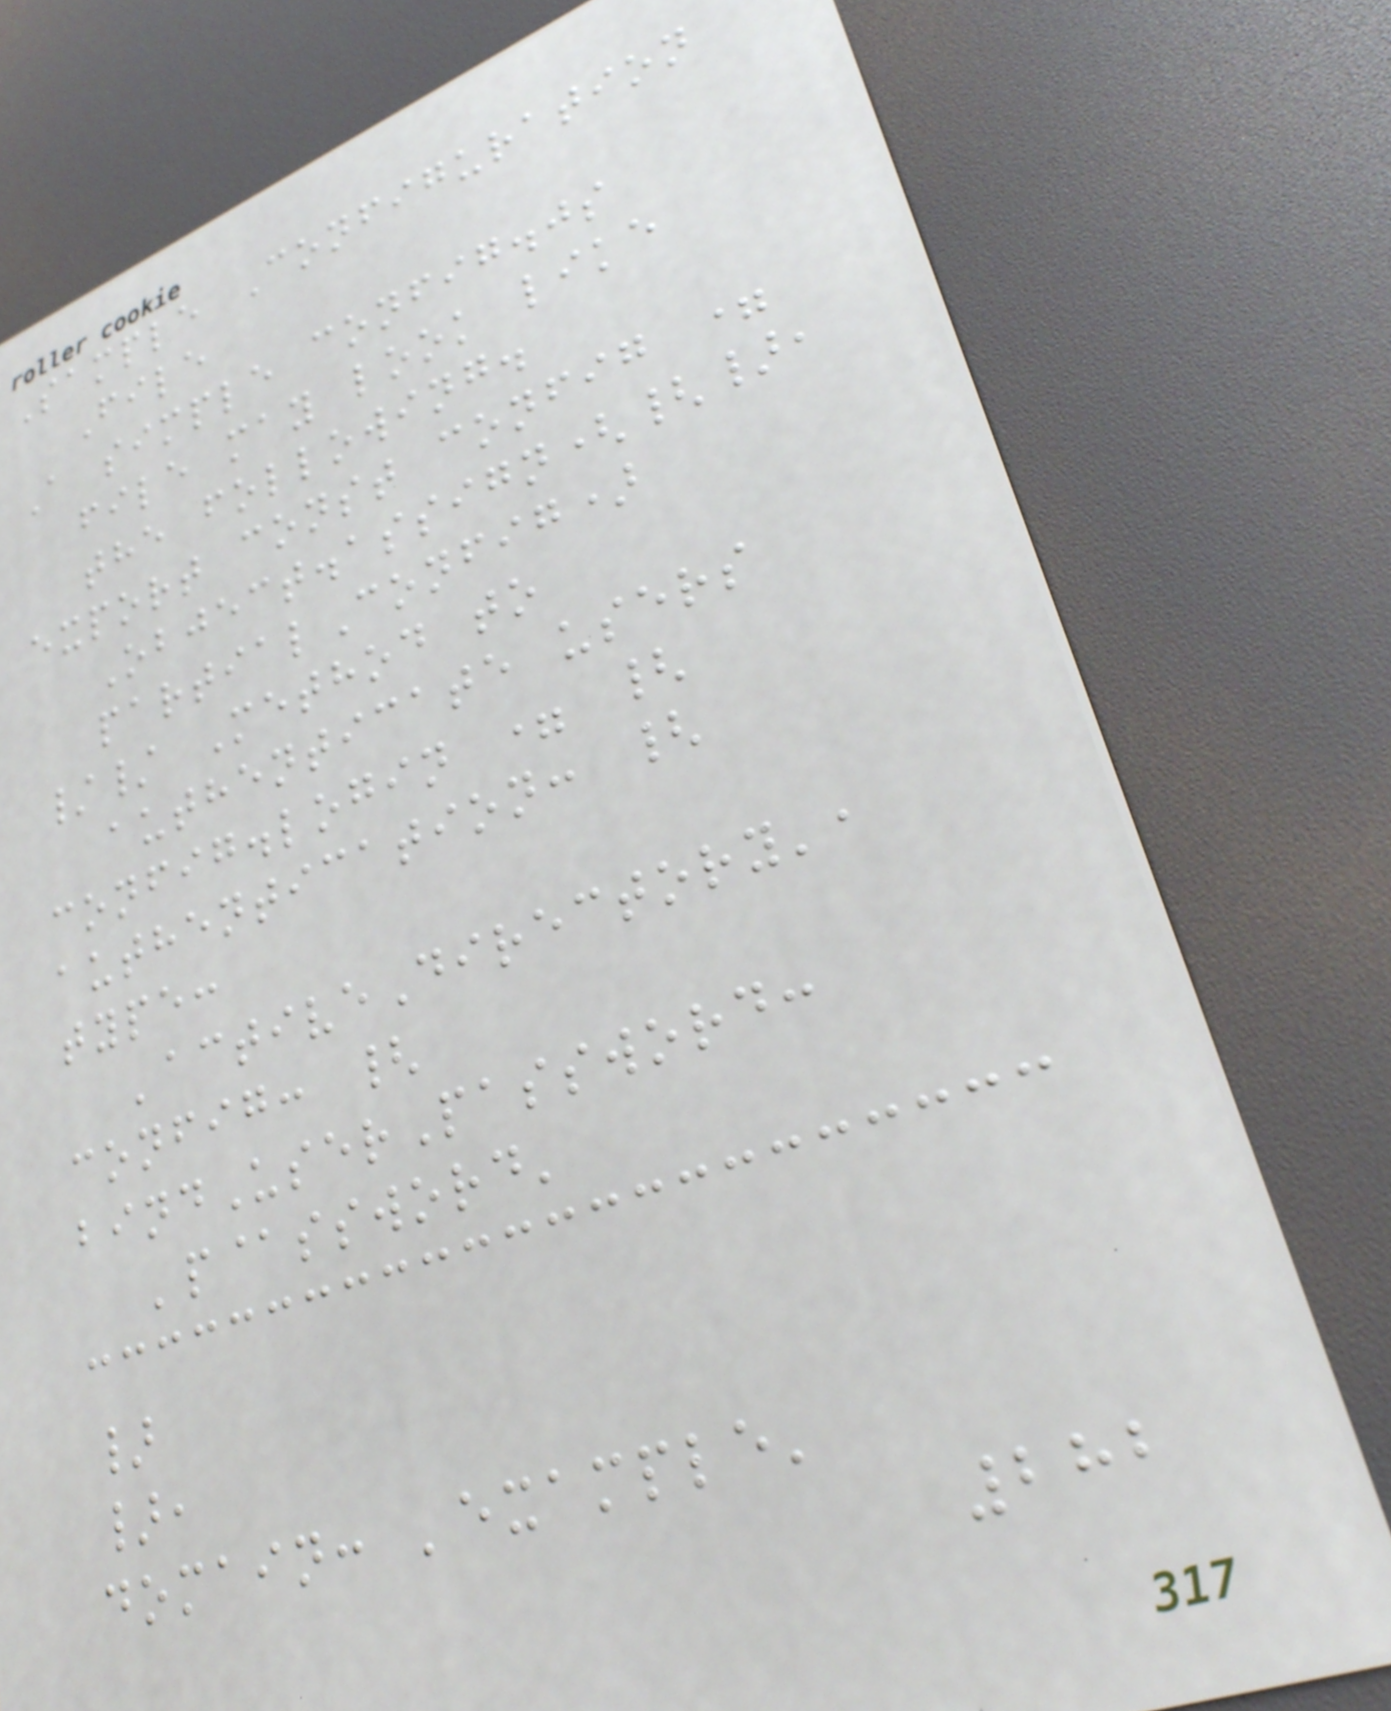Sample Configuration
File
A simple config.js
file may look like
the following.
export const config =
Object.assign({},
partialConfig)
// Method to
authenticate users
config.login = {
authentication: {
type:
'activeDirectory',
config: {
bindUserPassword:
'p@ssword'
}
},
domain: 'example'
282
